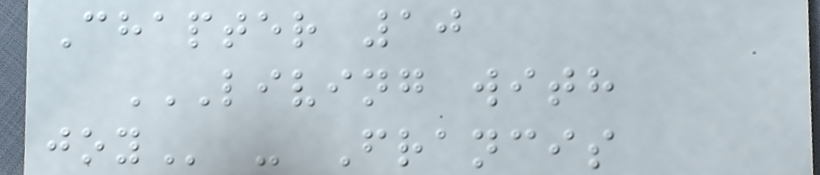Chapter 10
LIVING WITH
JOY - Francis
